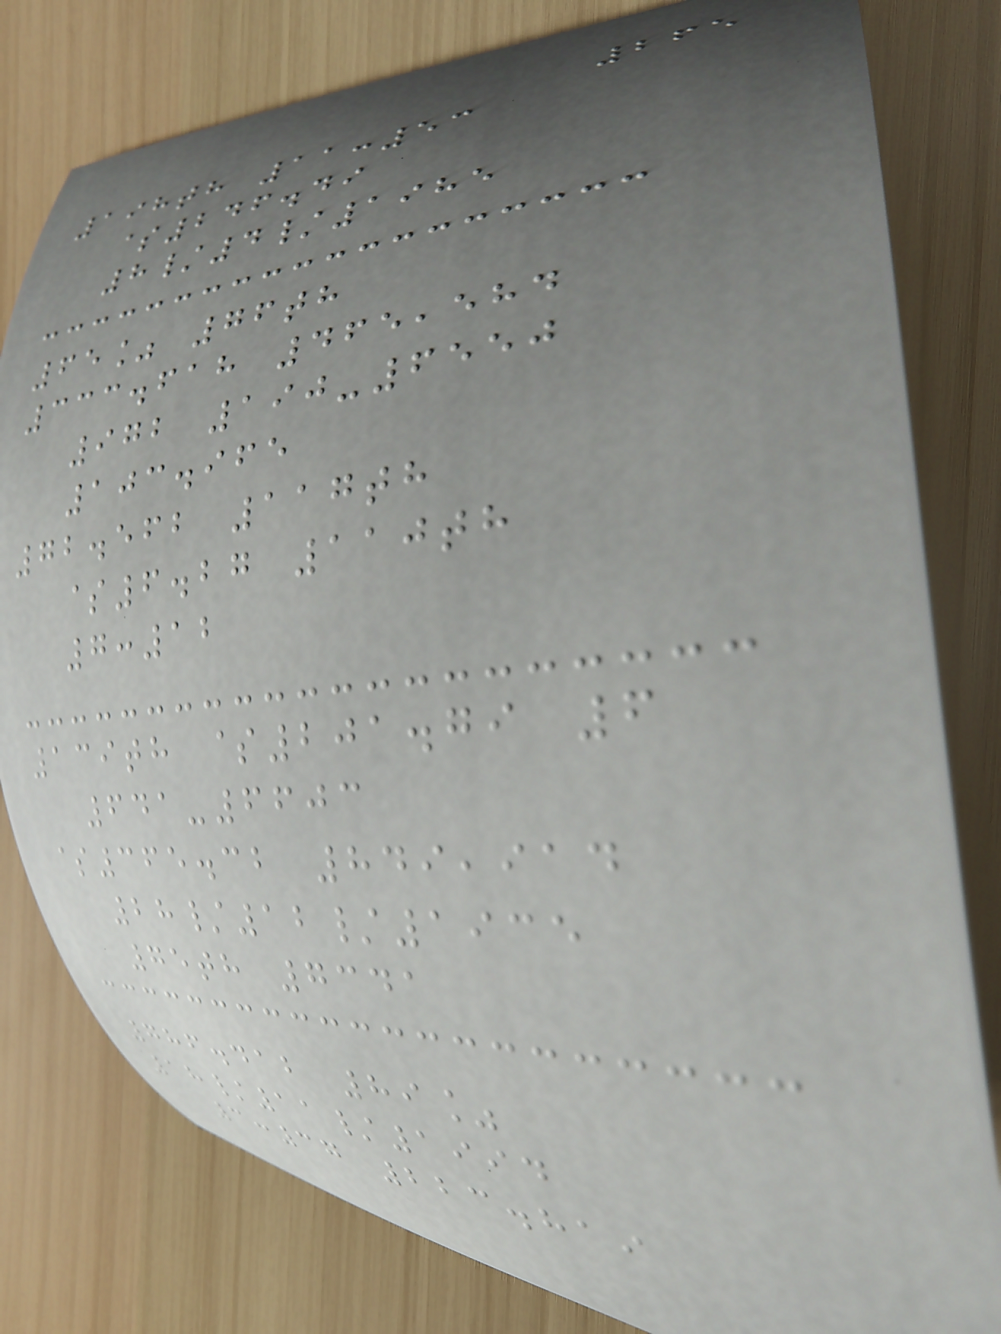265
198th 11:53
$246.49
8/4/1985
65% 76th
333.618 465,584
972 190-6550
103.965
72.562 117th
$6.27 110th
7:12
139th $201.79 6
641-6603
$365.32 849,914
28/12/1935
75th 7341
786.412 89%
18/11/1994
3:37 223.819
